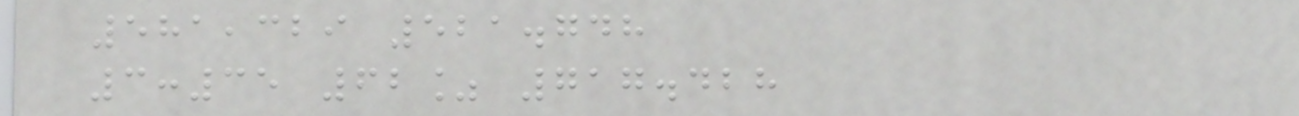581,329 521.748
3:35 62% 717.428
